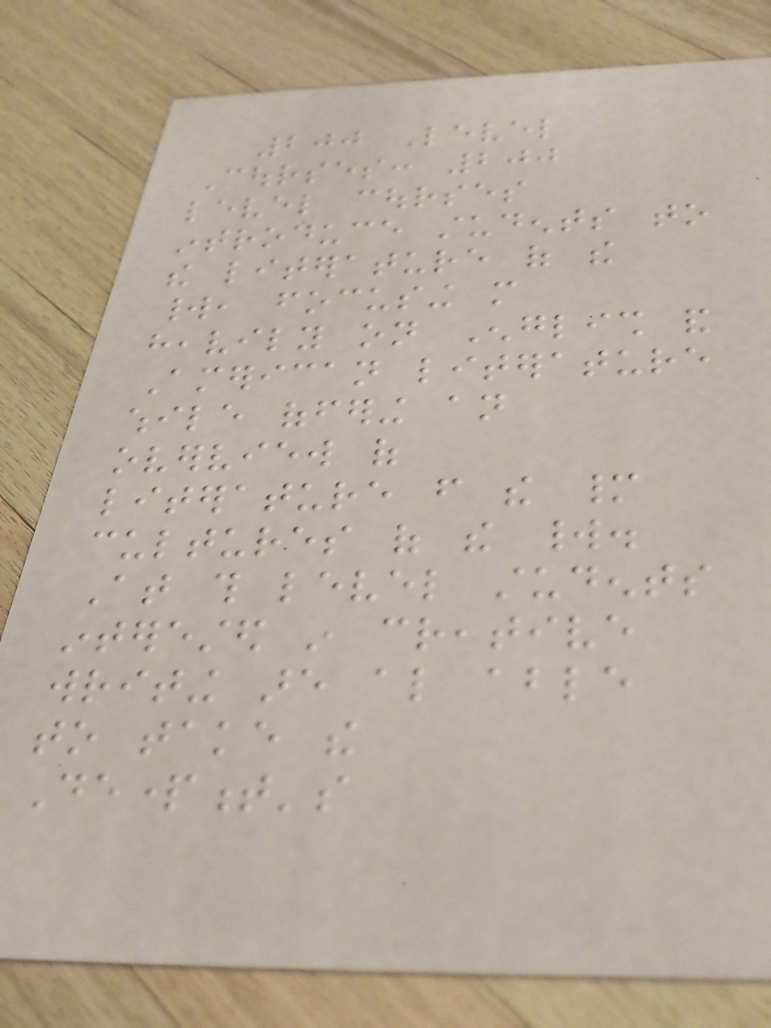200 Level
Courses: 200
level courses
introduce students to
the literature of the
world, focusing more
heavily on English and
American literature
while offering an
overview of
literature from the many
cultures of the world.
At this level students
interested in creative
writing are also able
to take the
Department's
